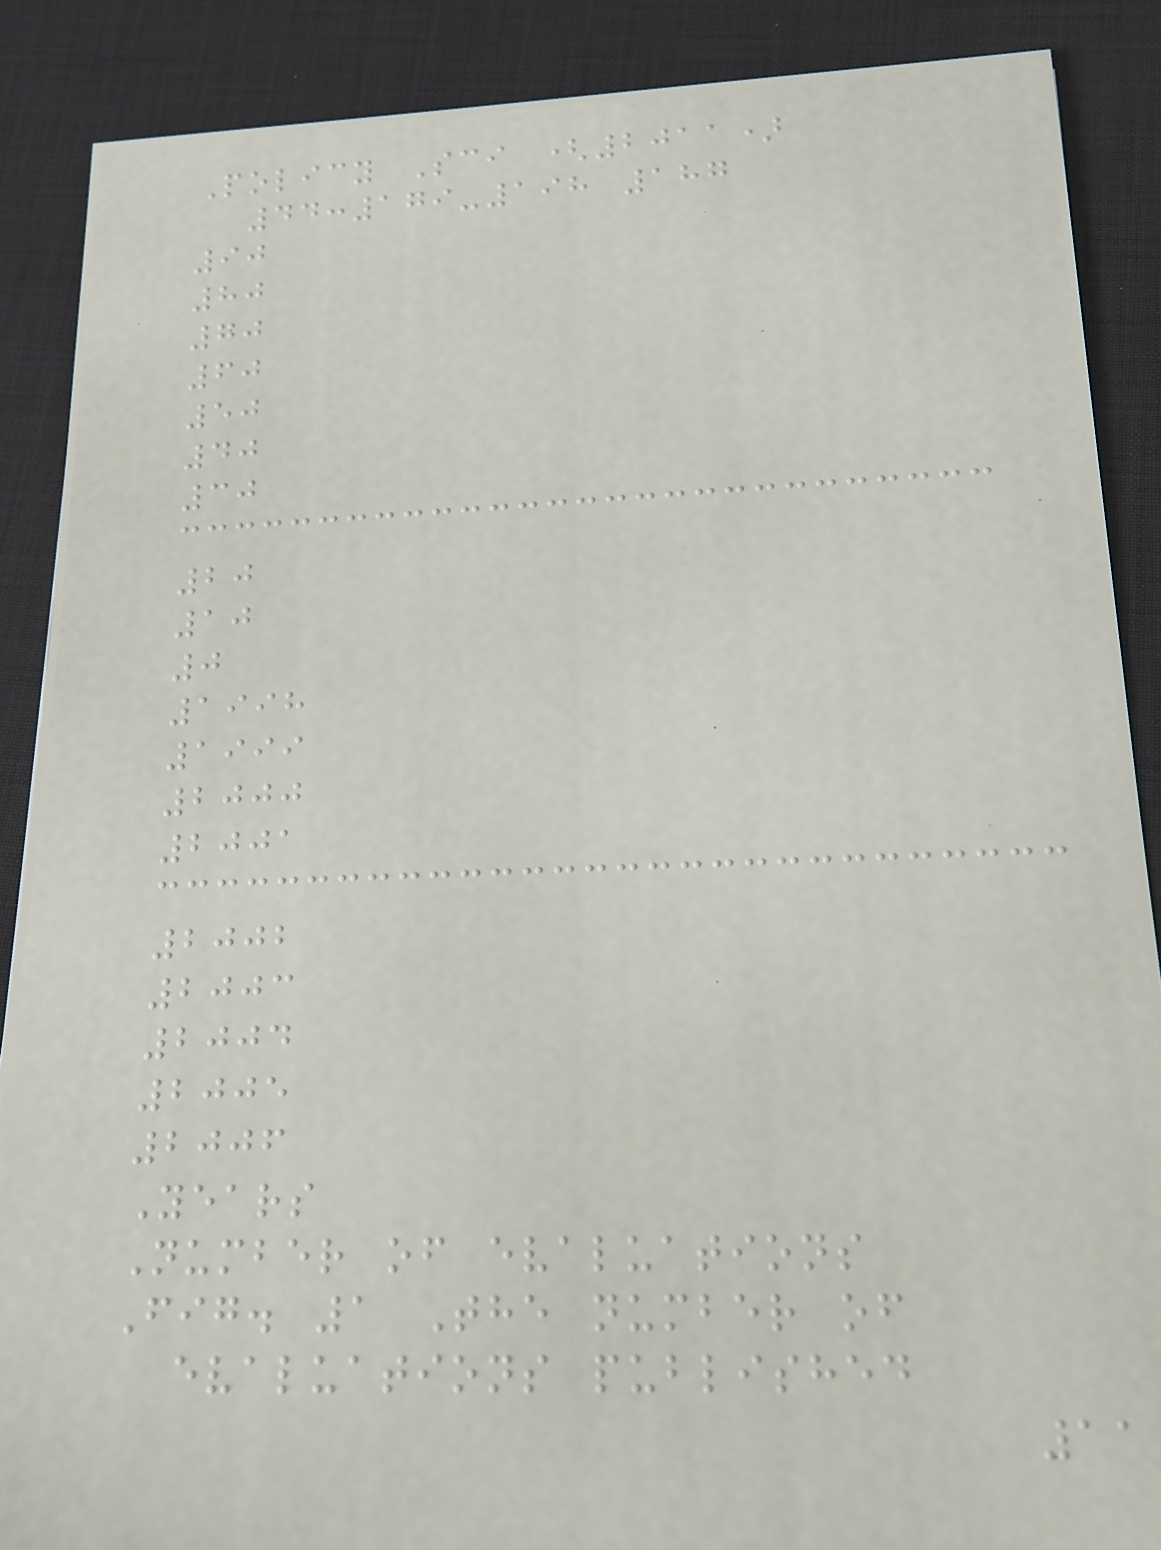Policy Sci (2011)
44:179-198 187
90
80
70
60
50
40
30
20
10
0
1998
1999
2000
2001
2002
2003
2004
2005
2006
Years
Number of evaluations
Fig. 1 The number of
evaluations published
11
